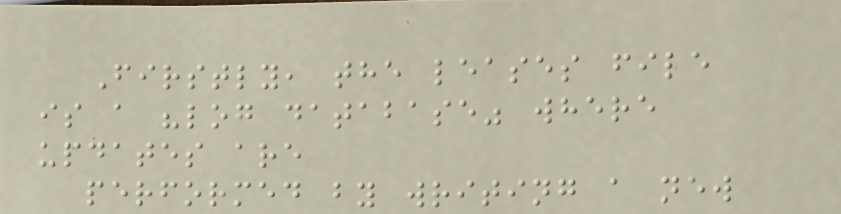Firstly, the leases file
is a "log database" where
updates are
performed by writing a new
